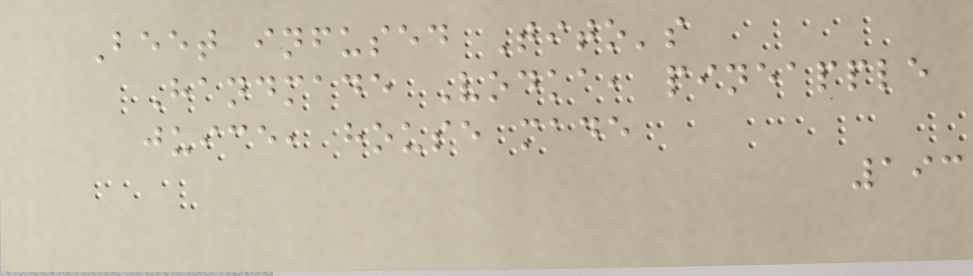Beet infused Tito's
Handmade Vodka, pineapple
juice, house made
193
